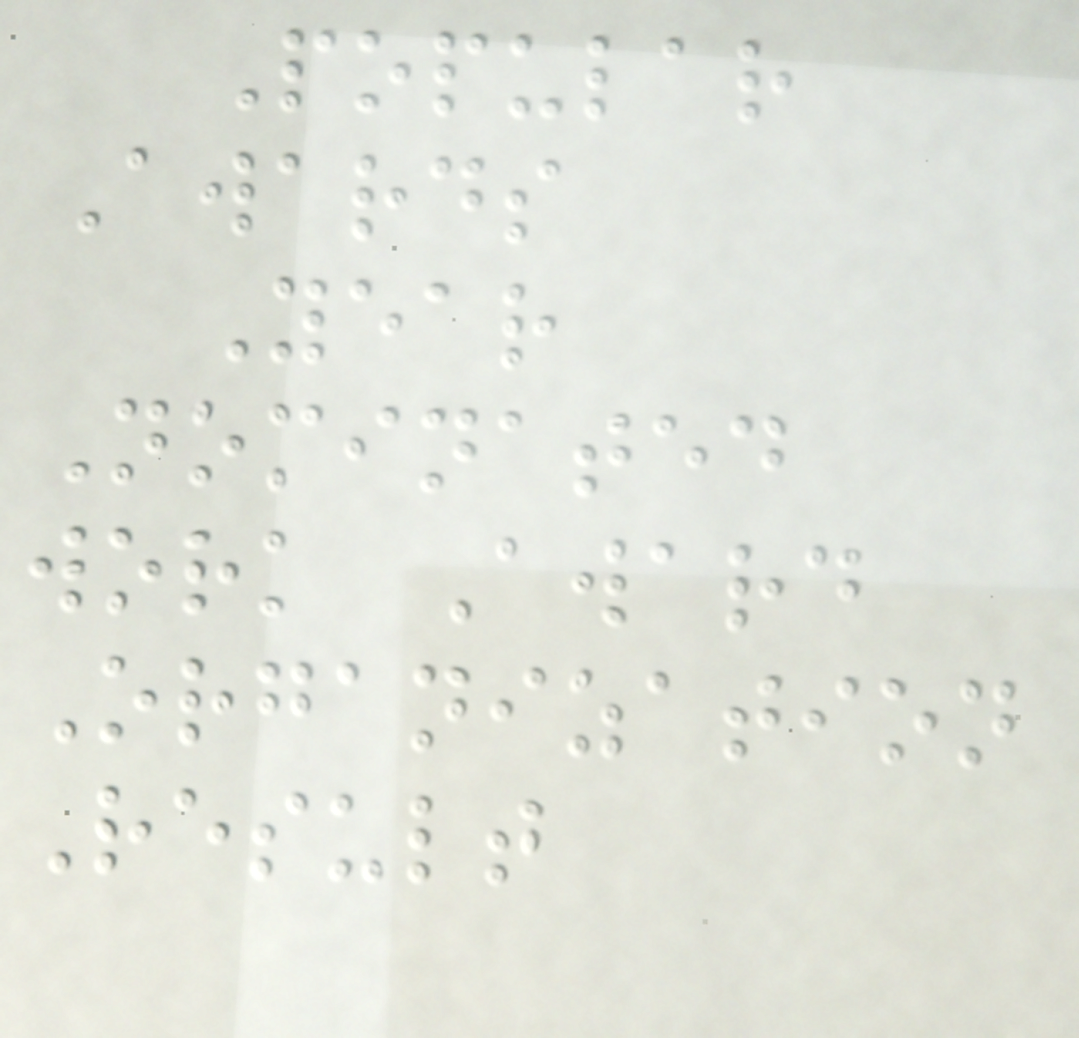Popular
Awards
Year
Nominated
work Award
Organization
Result
